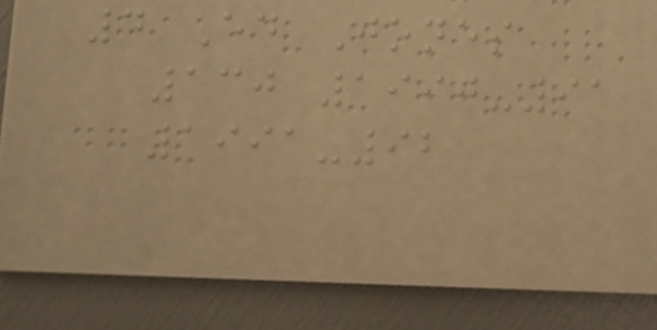4 Ed Jones
130 1990-91
1991-92
